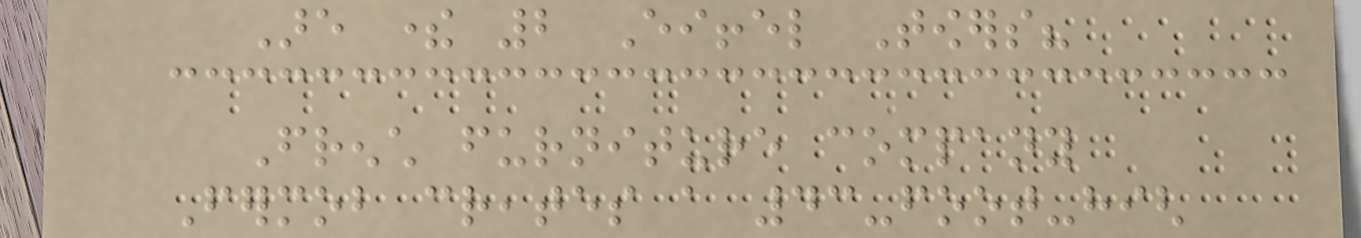Are there 2 Eiffel Towers?
French furniture company
Fermob creates a 43-foot-high
